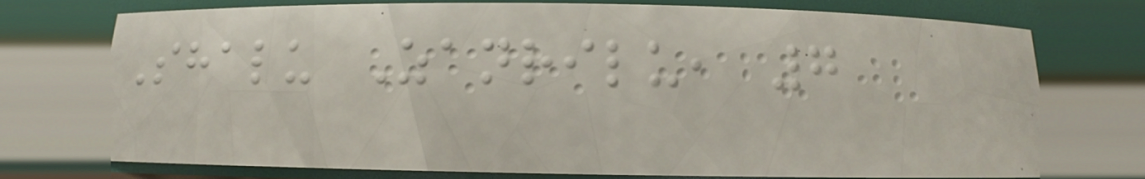Shalu Zanrilu, 7
